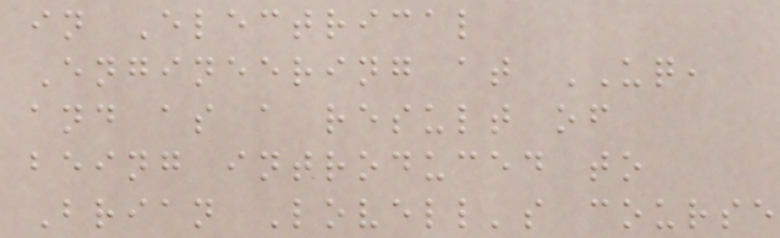in Electrical
Engineering at UQ,
and as a result of
being introduced to
Brian Lovell's course
